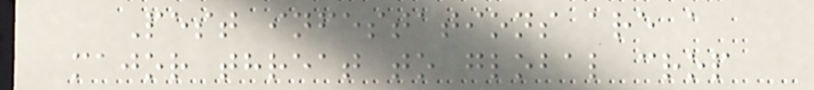Pest infestations are a
major threat to global crop
